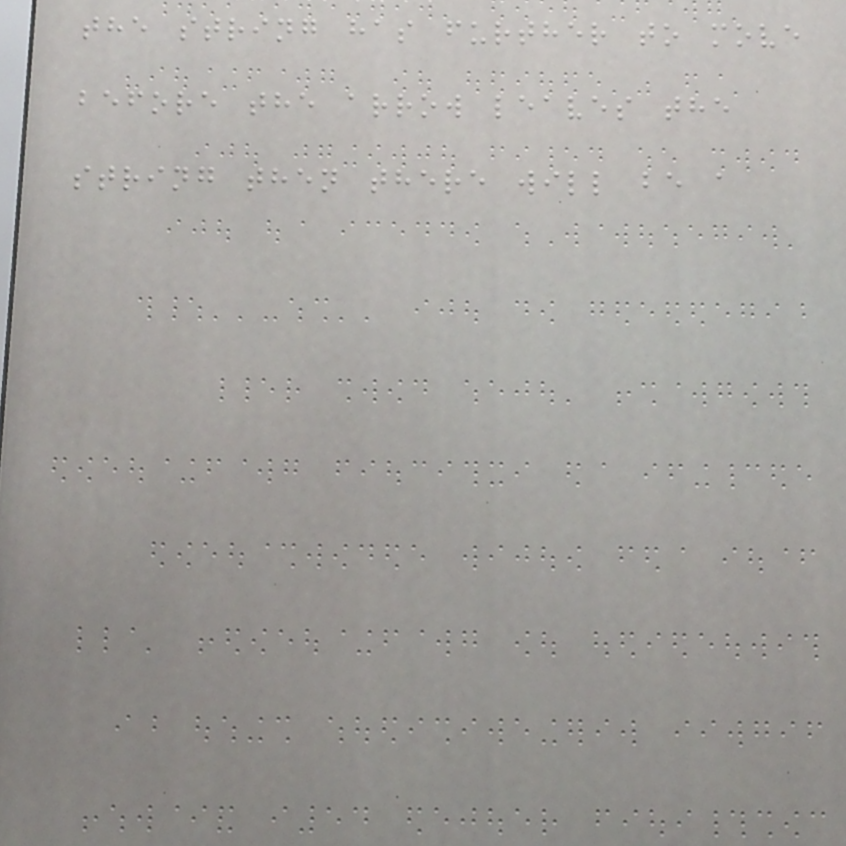the string has further to move
before the arrow leaves the
string then there will be a
